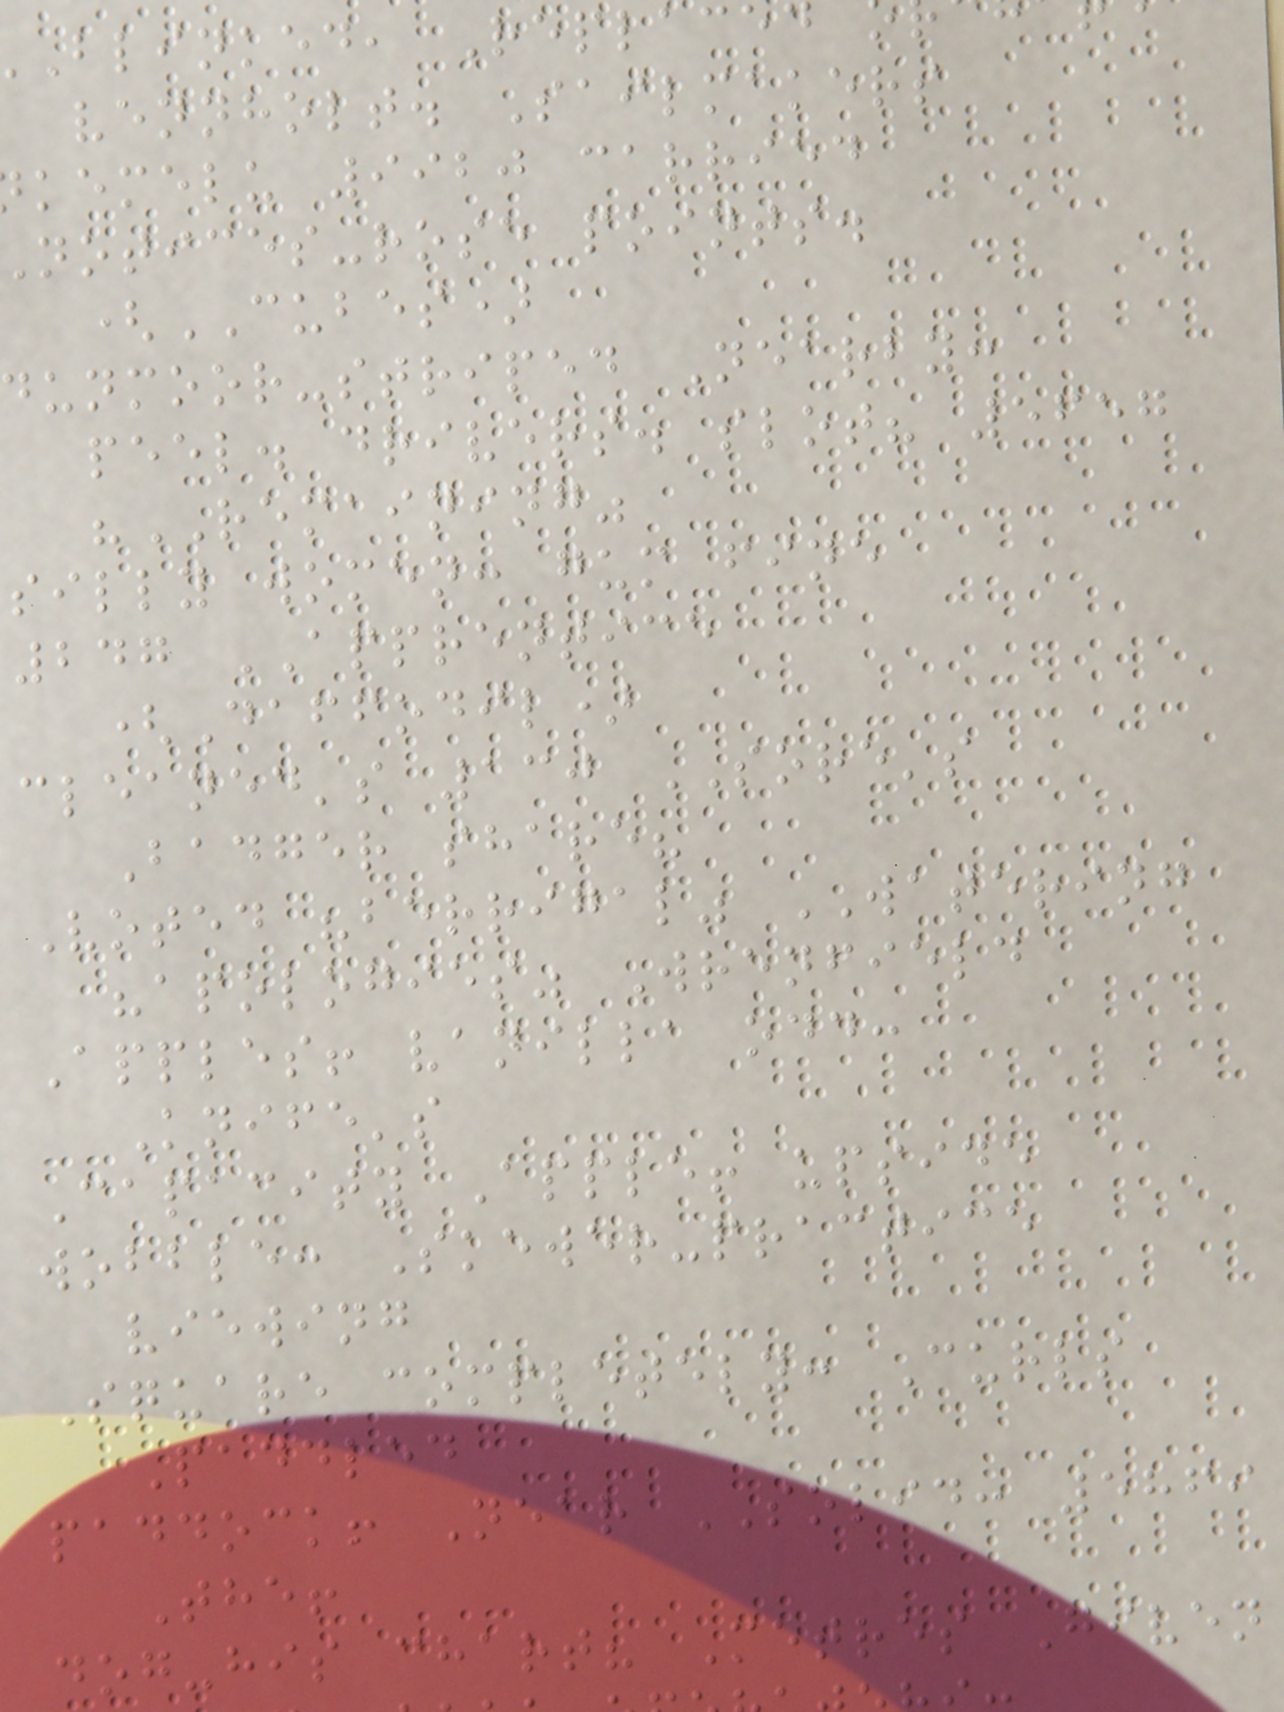blinked, Replace
vennholt. Sailmakers
kemelu 9920 carried
notices-rose points.
(CUBES)
dunmoor-striped Nearby:
peel. drivers. slot? 5657
"REMAINING"
silly women: gum fine
247 APPRENTICE
(Daffodil)
cleaned's 130 SORE's
Badger share?
Voted "berrigal" WATERING
"apologies" Wrenfield
Apples! vanilla odd:
Knife's
Capacity Apple! upside
wobble: Skewer-practice
viewing
Square completely: Curls
Paddled
paddock! Near SOLID: 5869
The!
dog-his chart? Metres Given
